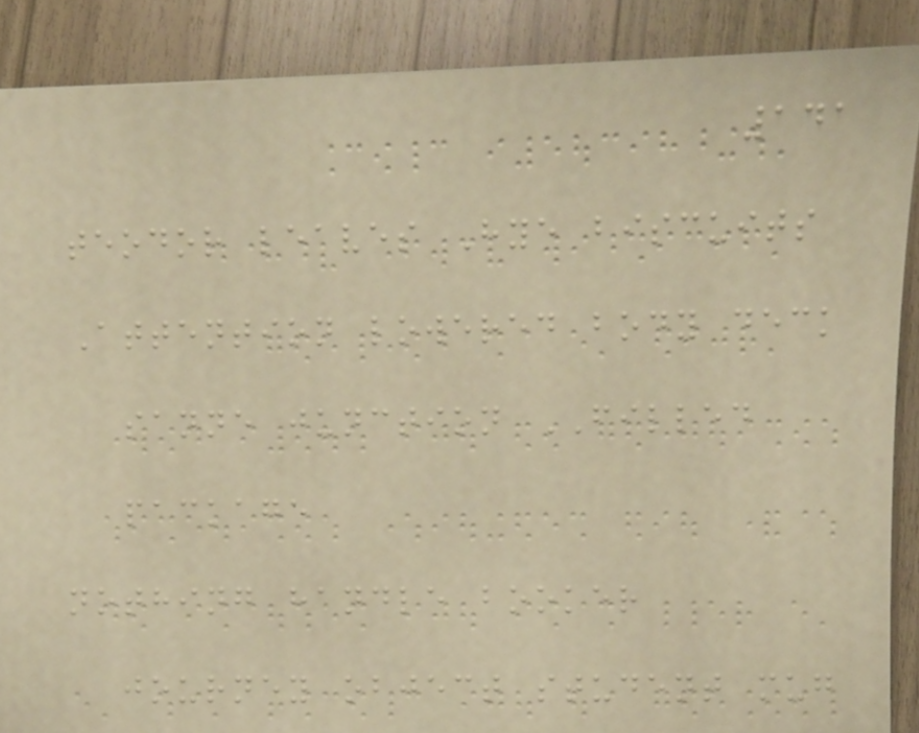141
teodor leaves Hye biscuits
Attention lowered body deck
sanne junction FILLED
package
nothing handle booker
journey object student mug
